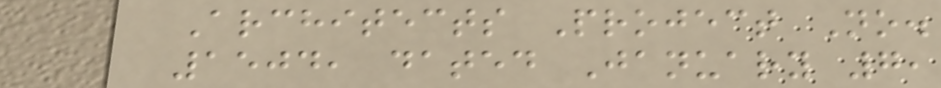Architects Project No.
1504, dated January 7,
